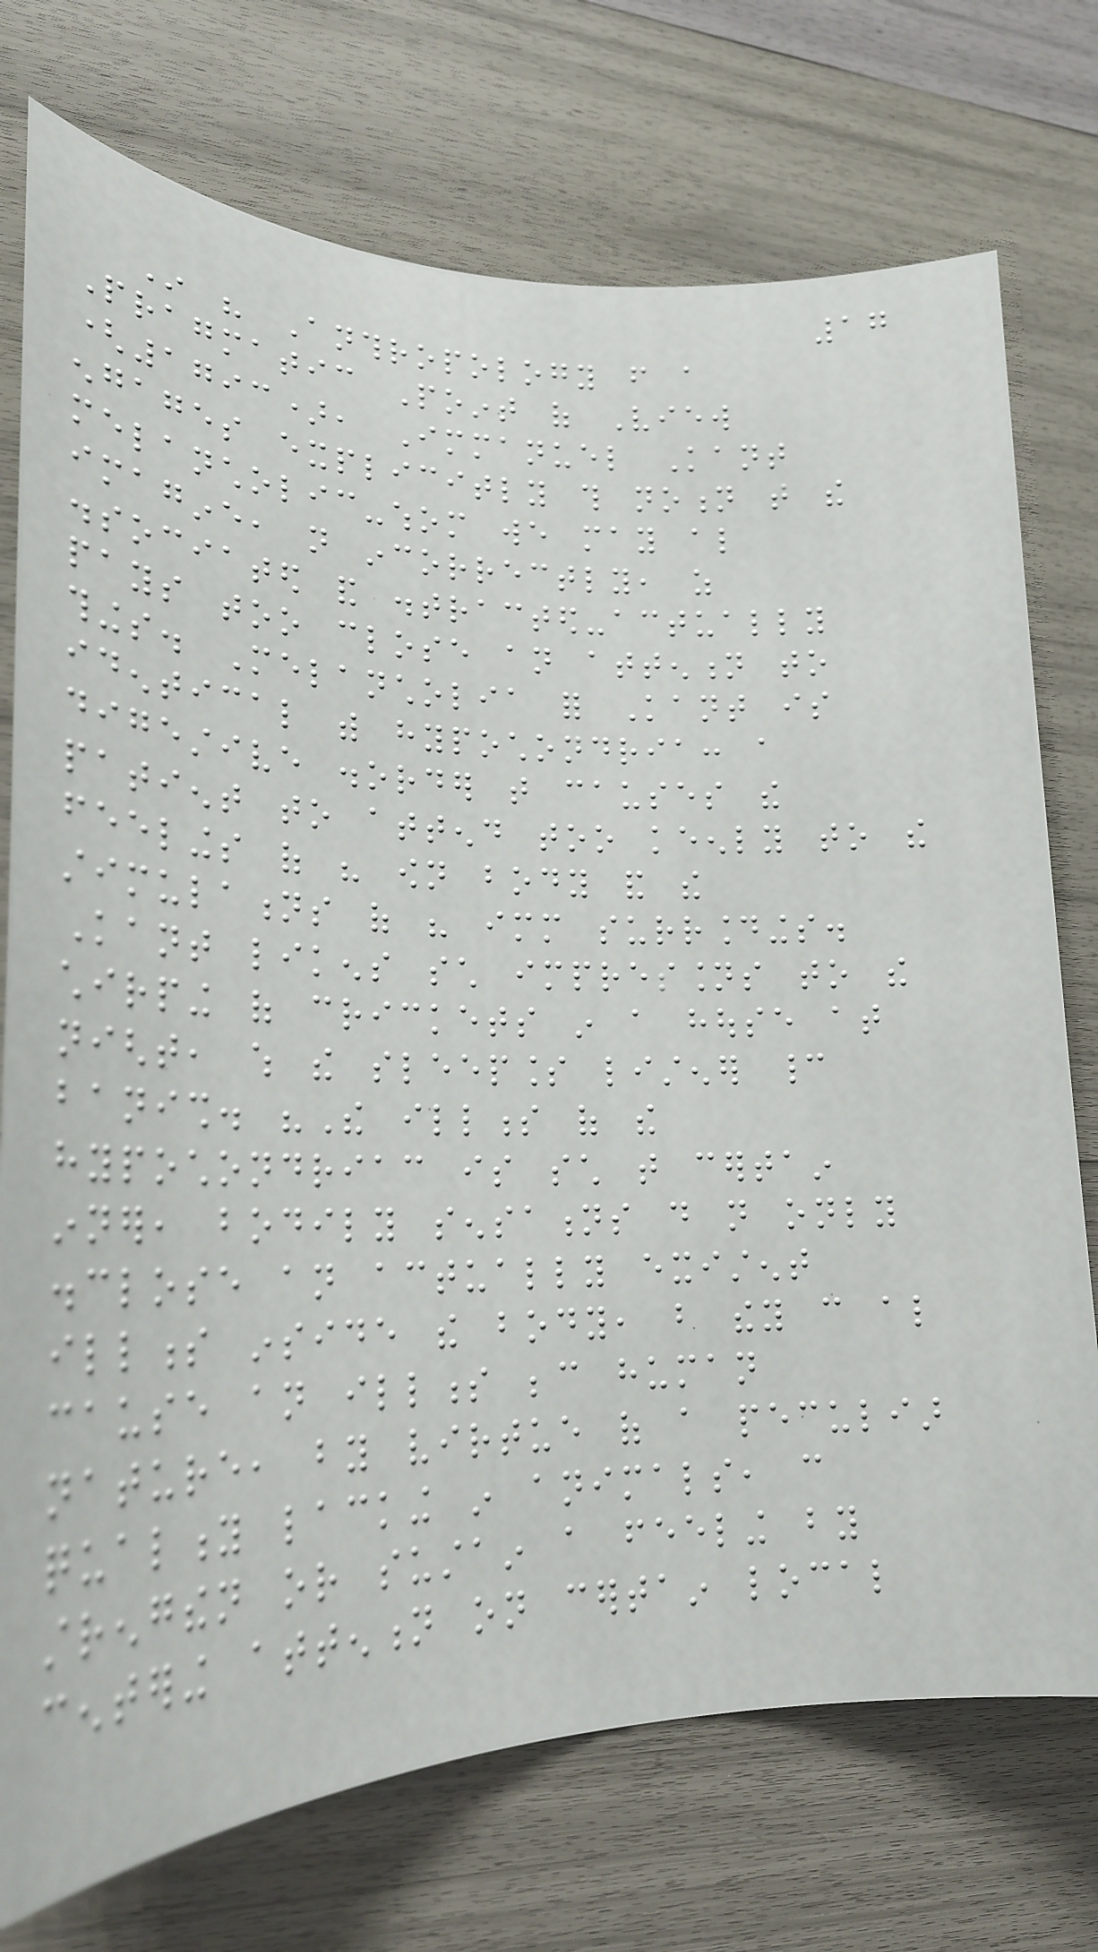17
In his Anthropology from a
Pragmatic Point of View
(1793), Immanuel Kant
engages explicitly this notion that the
melancholic-whom we may also
imagine, not incorrectly, as
dissociated and distracted-actually
pays too close an attention to
things. Melancholia for Kant is
identical with hypochondria: a
digestive disorder that causes the
patient to attend too keenly to the
feelings of his own body and the
stimulations of his immediate surroundings.
Kant likens such impressions to the
chirping of crickets in a house at
night, which the sleepless listener cannot
banish. "The illness of the
hypochondriac is such that certain
inner, bodily sensations do not only
disclose an actually existent
illness inside the body, but they can also
cause an illness because human
nature, by virtue of a peculiar
quality lacking in animals, can
strengthen or sustain a feeling by
centering attention on certain local
